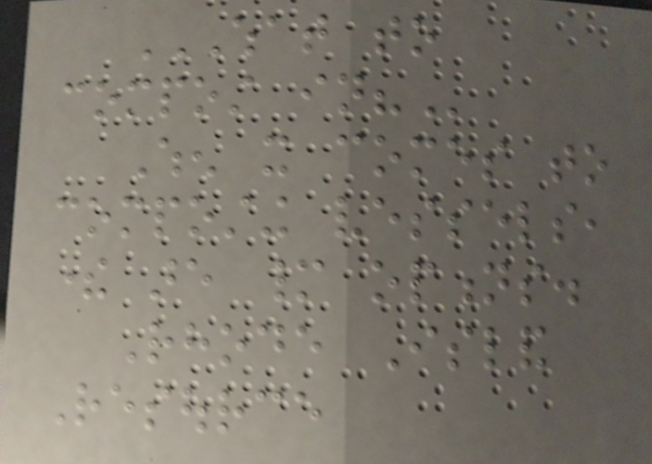WHAT TO
COMPOST IN?
When it comes to
composting vessels,
there are many options.
Rhode Island
Resource
